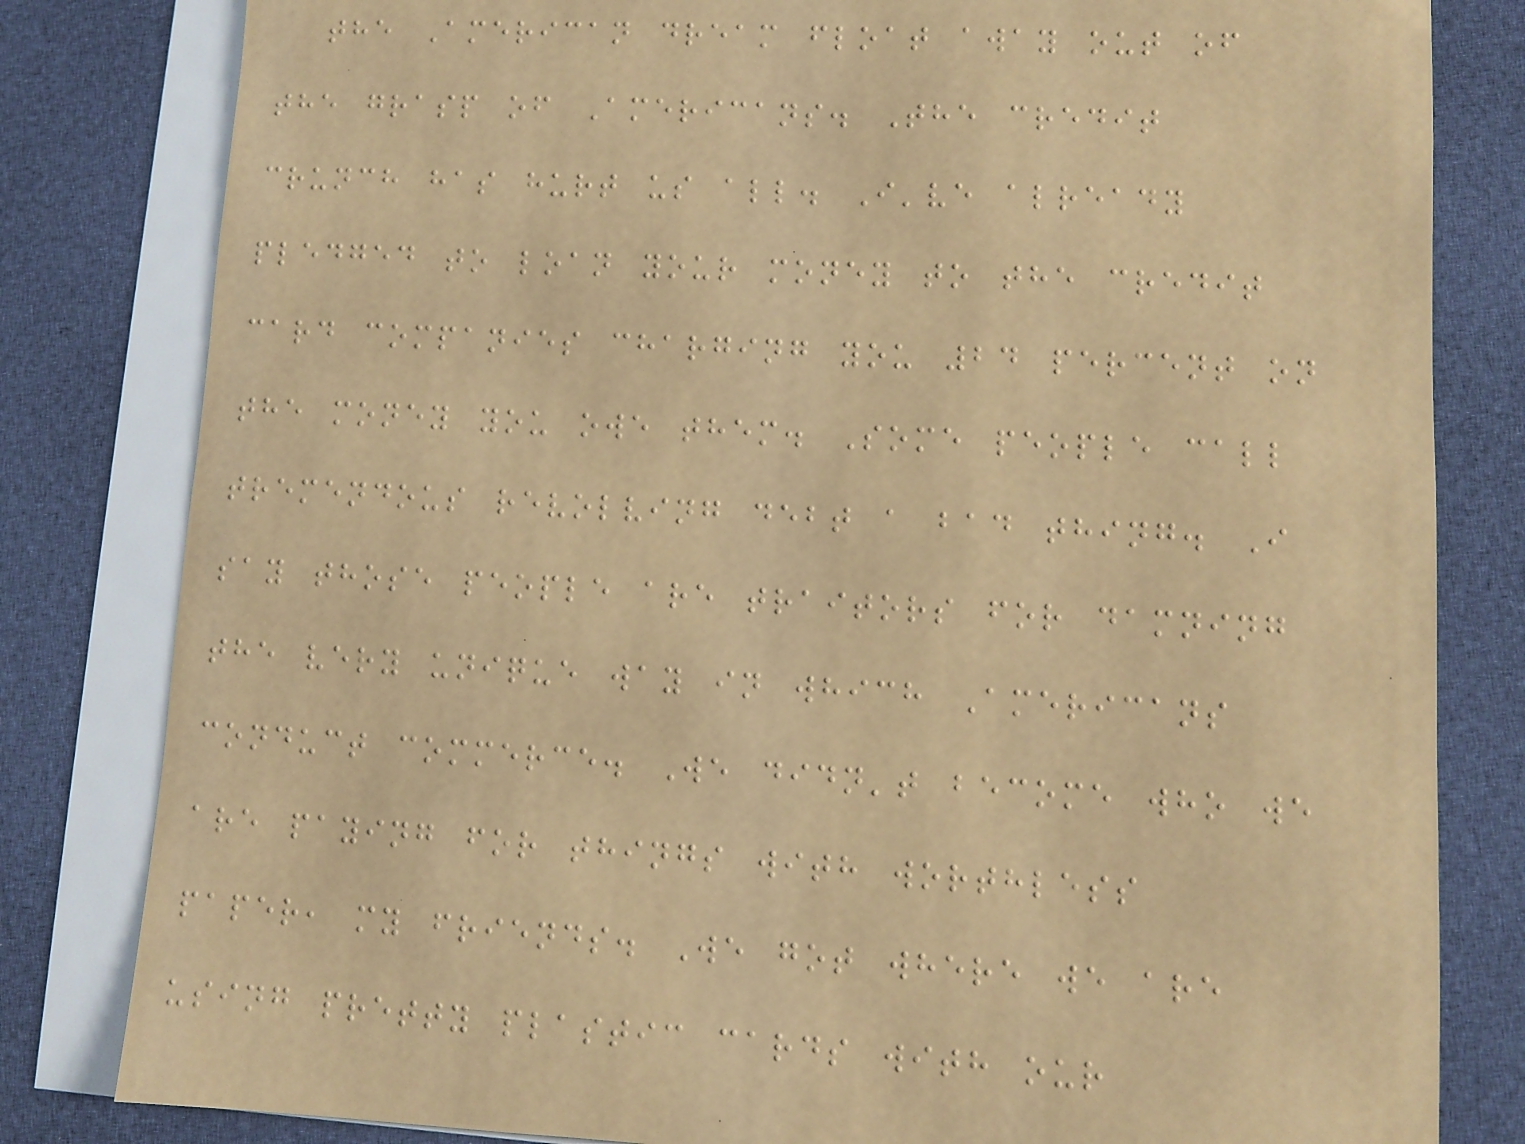the American dream float away out of
the grasp of Americans. The credit
crunch has hurt us all. I've already
pledged to loan your money to the credit
card companies charging you 24 percent on
the money you owe them. Some people call
tremendous revolving debt a bad thing. I
say those people are traitors for damning
the very unique way in which Americans
conduct commerce. We didn't become who we
are paying for things with worthless
paper, my friends. We got where we are
using pretty plastic cards with our
